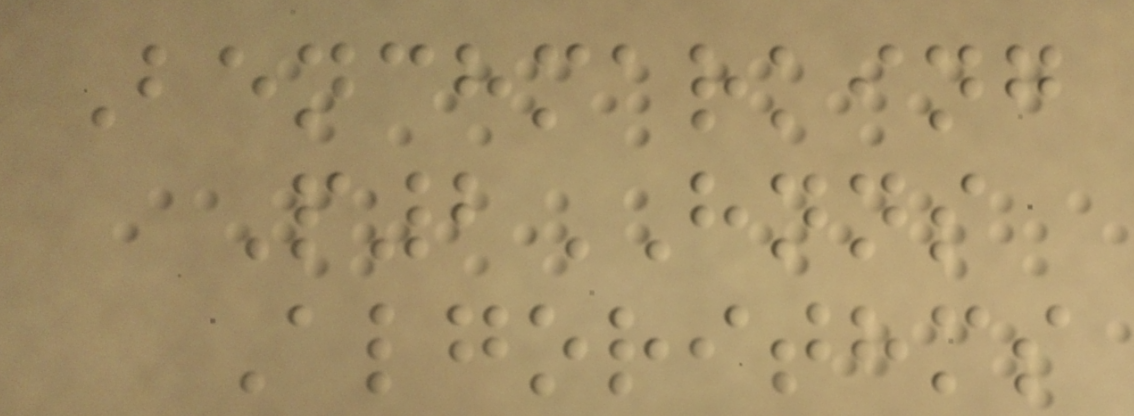Benchmarking
P2HNNS
Algorithms
